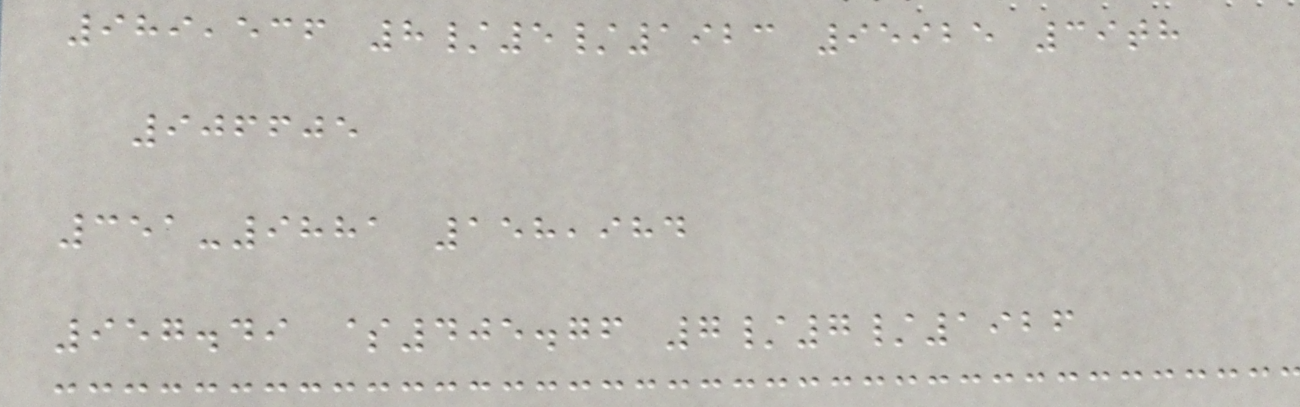989,536 8/5/1923 95925 39th
906605
351-9881 158,984
957.49 $405.76 7/7/1926
